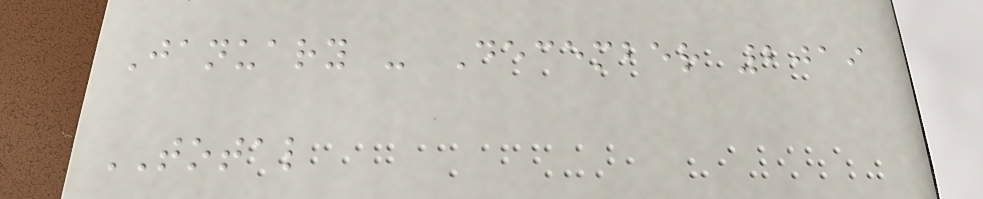January - December 2019
TOTAL
